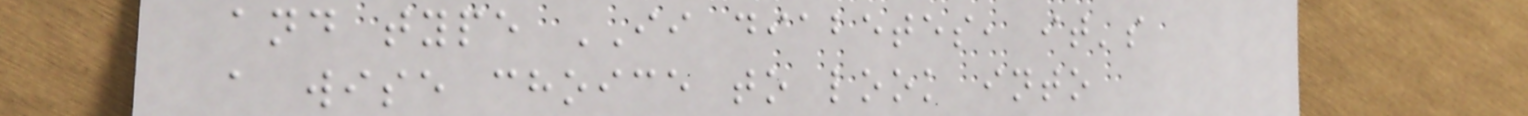and type II diabetes, it's
a wise choice to look into
